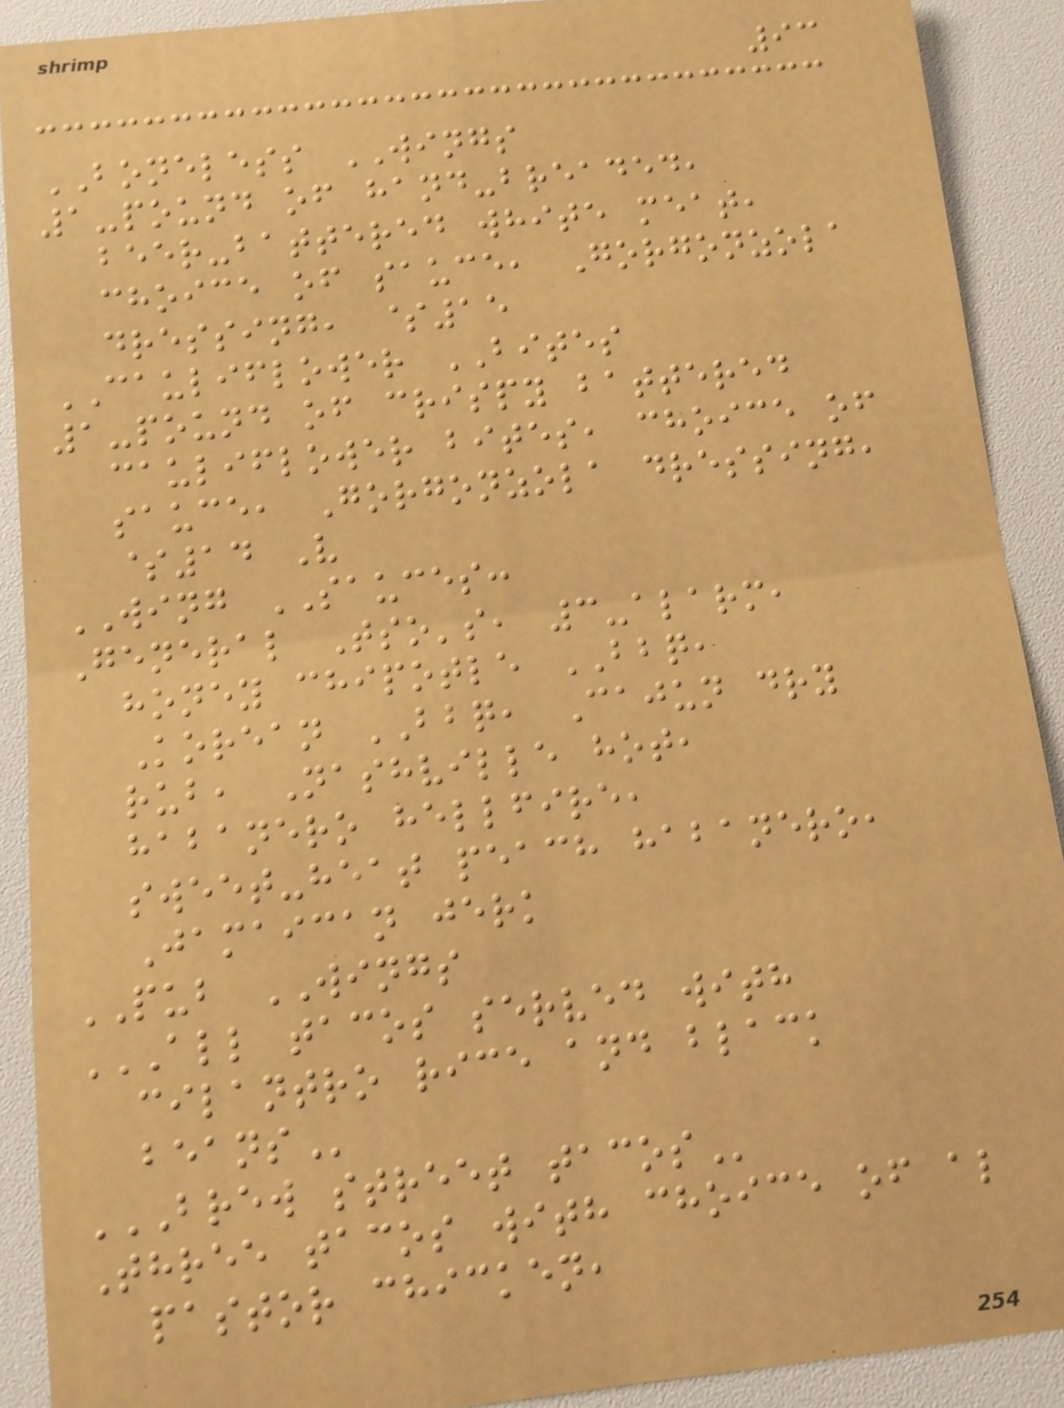93
BONELESS WINGS
1-pound of hand-breaded,
beer-battered white meat,
choice of sauce, Gorgonzola
dressing, $15
CAULIFLOWER BITES
1-pound of crispy battered
cauliflower bites, choice of
sauce, Gorgonzola dressing,
$14 V
WING SAUCES:
General Tso's, 3-alarm,
honey chipotle BBQ,
Korean BBQ, Cajun dry
rub, Nashville hot,
habanero hellfire,
sweet-heat peach habanero,
Jamaican jerk
PUB WINGS
ALL TACOS SERVED WITH
CILANTRO RICE AND BLACK
BEANS
BREW STREET TACOS
Three tacos with choice of al
pastor chicken,
